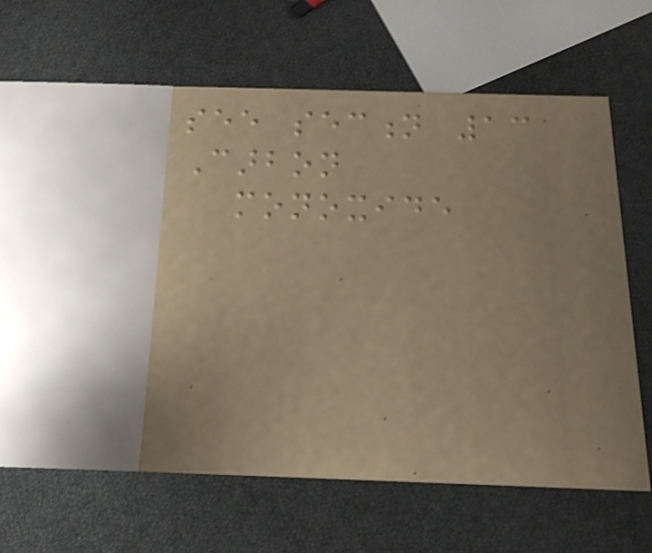see section 13
Carbon
monoxide
